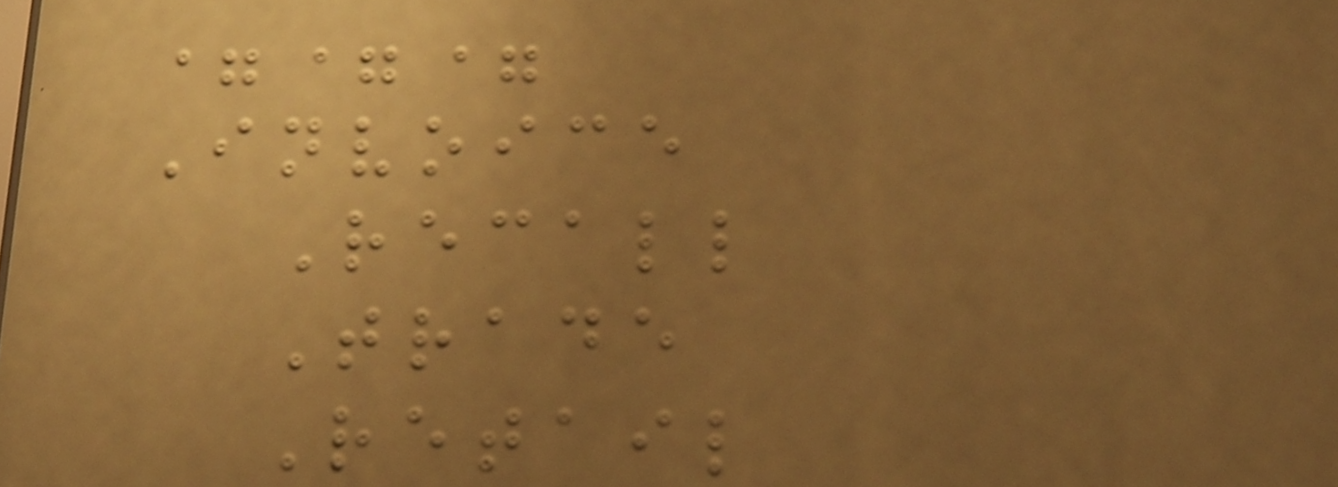===
Invoice
Recall
Trade
Retail
